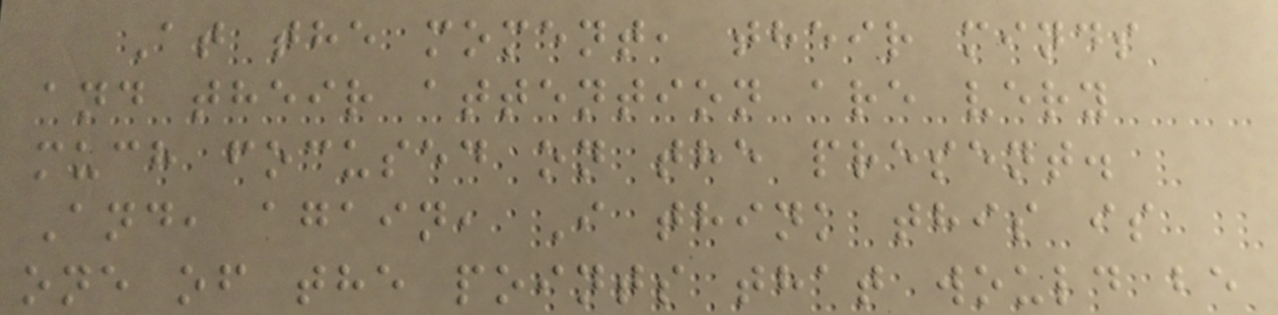At the moment, their minds
and their attention are very
much focused on the present.
And, again, I think this is
one of the points that would be
